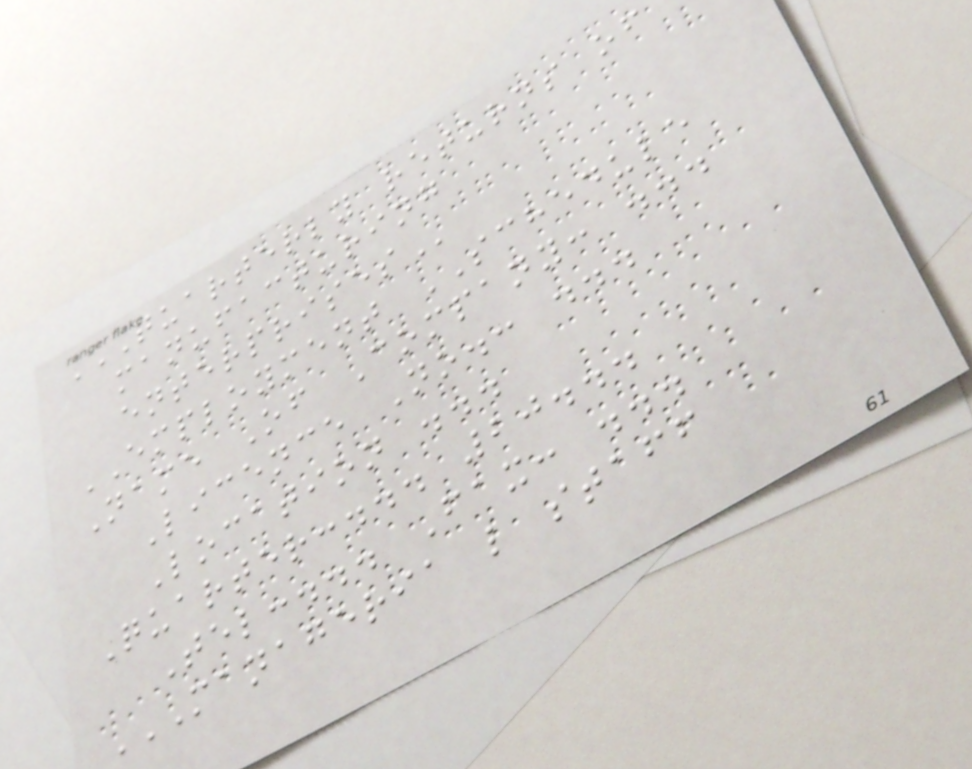QUARTERLY RETURNS OF
MANUFACTURING
ENTERPRISES
EMPLOYMENT SCHEDULE
Name Of Company: ...
Licence No.: ...
Location ...
Quarter:... 20...
Tel:... Fax: ...
MANAGERIA L STAFF
